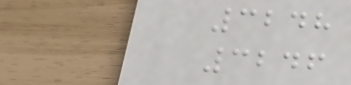3248
3246
